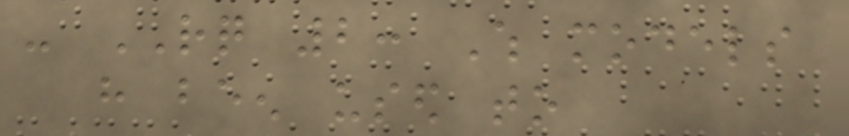- RQ 2: Which models
have been used to
